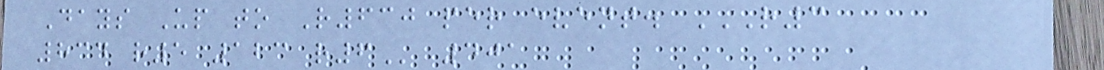Days Up to R630 per event. R3
834 R5 123 R6 401
